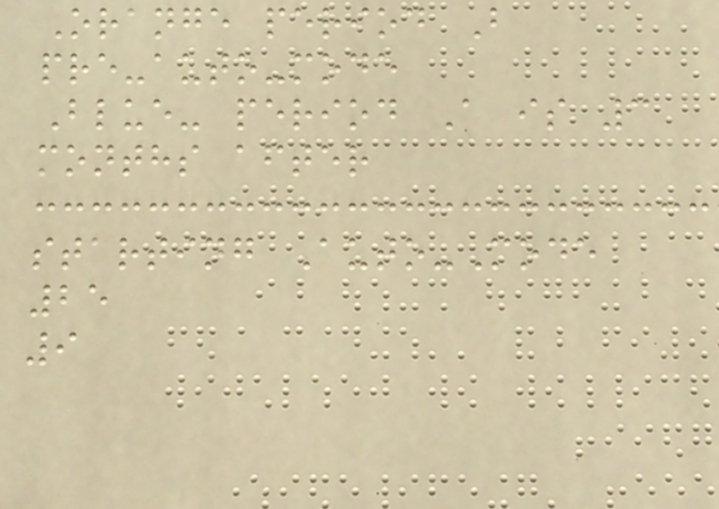Orange period B
pre-auto-mode
Blue- period A is 3
months after
starting Auto-Mode
25
9
